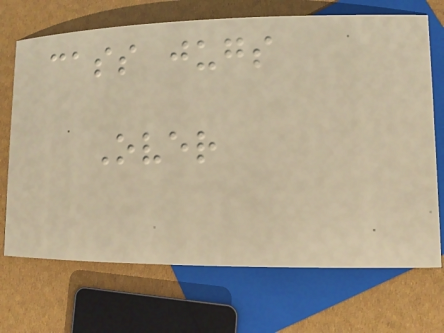cass jugs
Over
